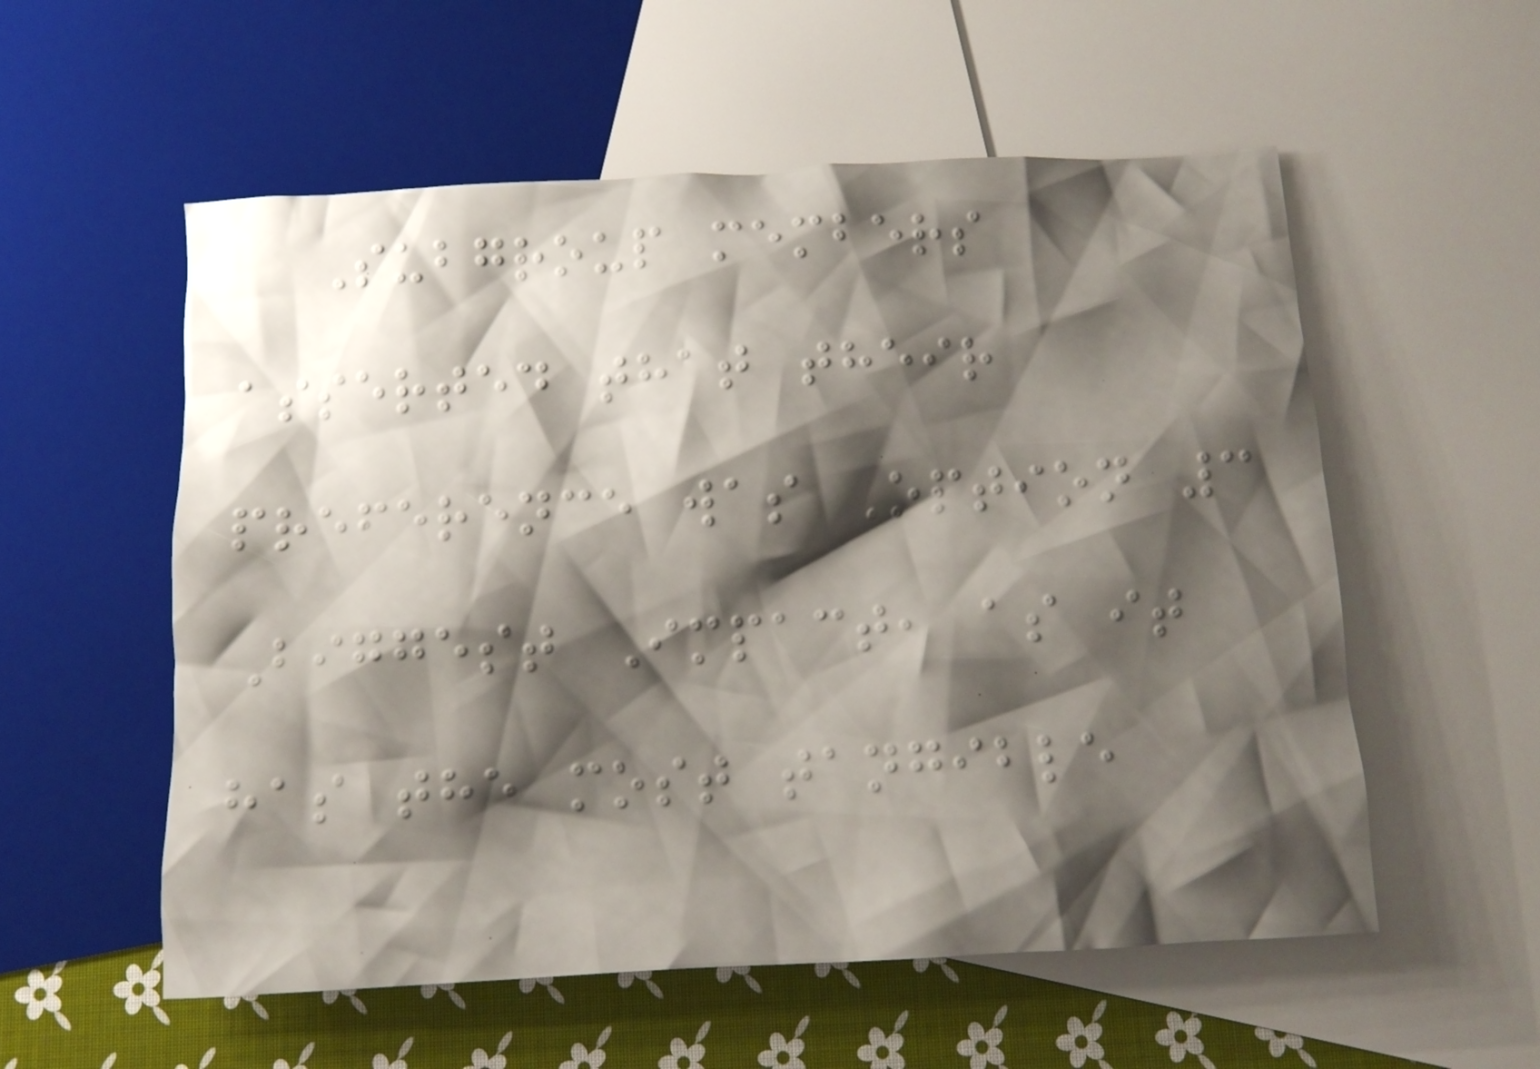Subgroup members
asserted that their
preference was Option 3
Biggest Impact, as it
has the most tangible
